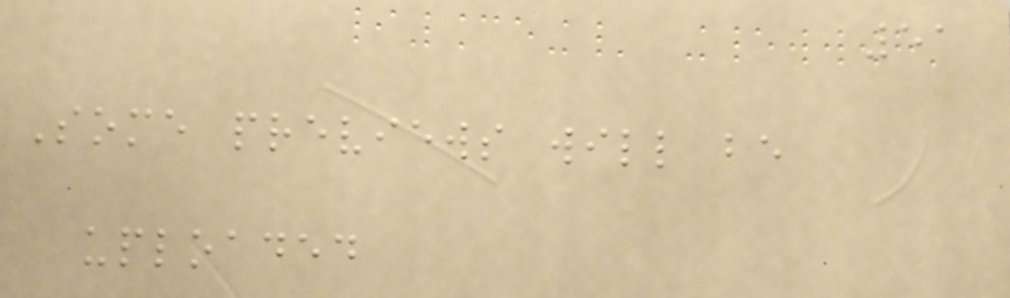51
Some previews will be
uploaded
